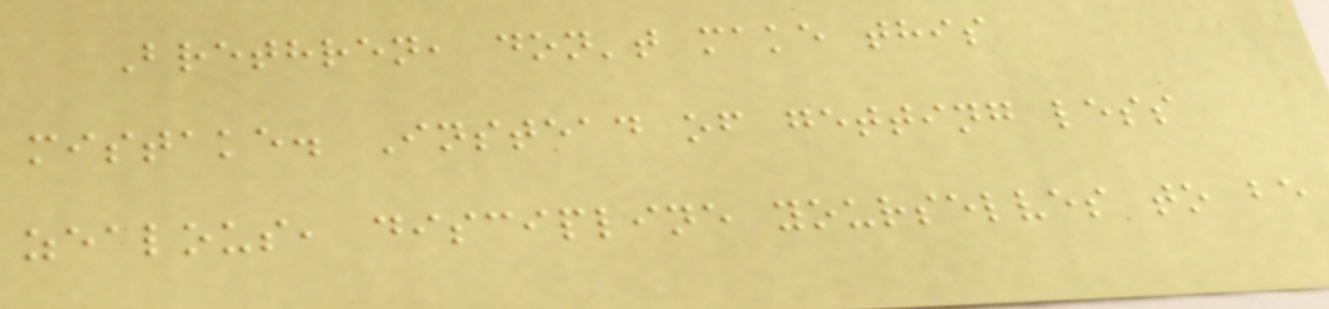Brethren, don't make this
mistake. Instead of getting less
zealous, discipline yourselves to be
